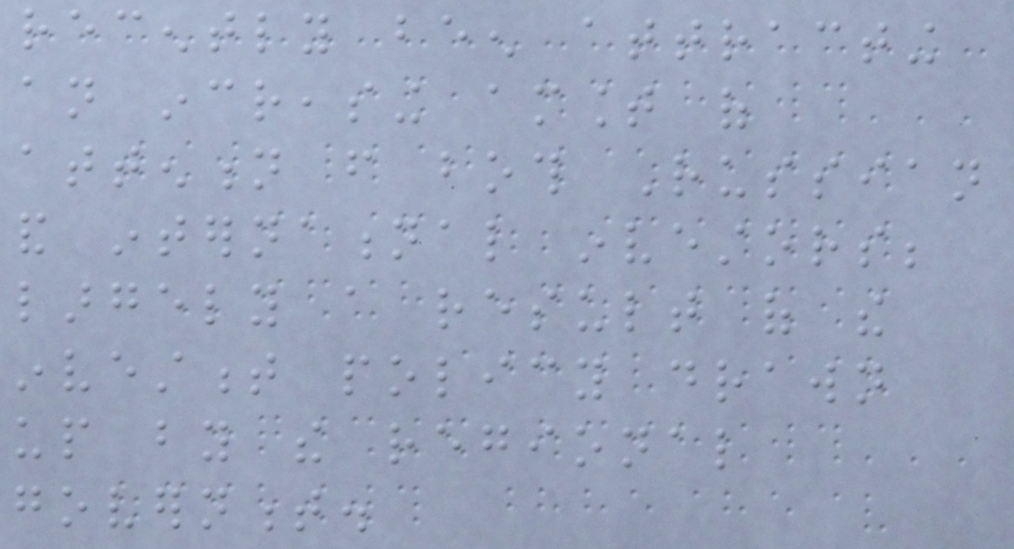recently been attracting
an increasing amount of
attention from both Russian
and international investors;
largely a result of the
investment policy drawn
up by the regional
government.
